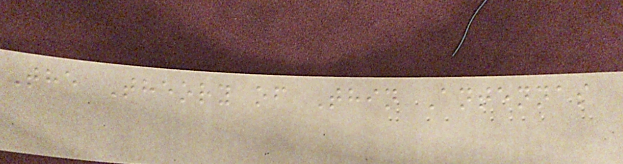The Theory of Thin Antennas
